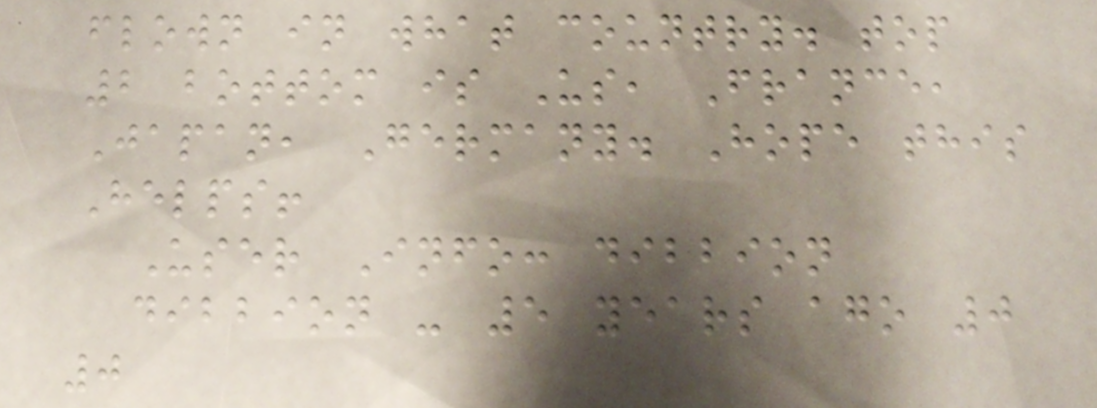flown in what country. top
2 bottom is Us, France,
Japan, Germany. Hope this
Helps!
User Info: dibbion
dibbion - 5 years ago 0
0
